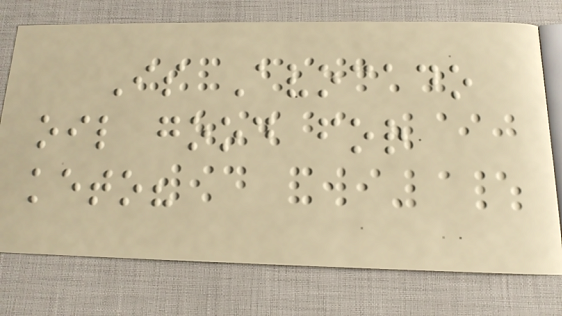Is Avocado
oil good for
keto?
